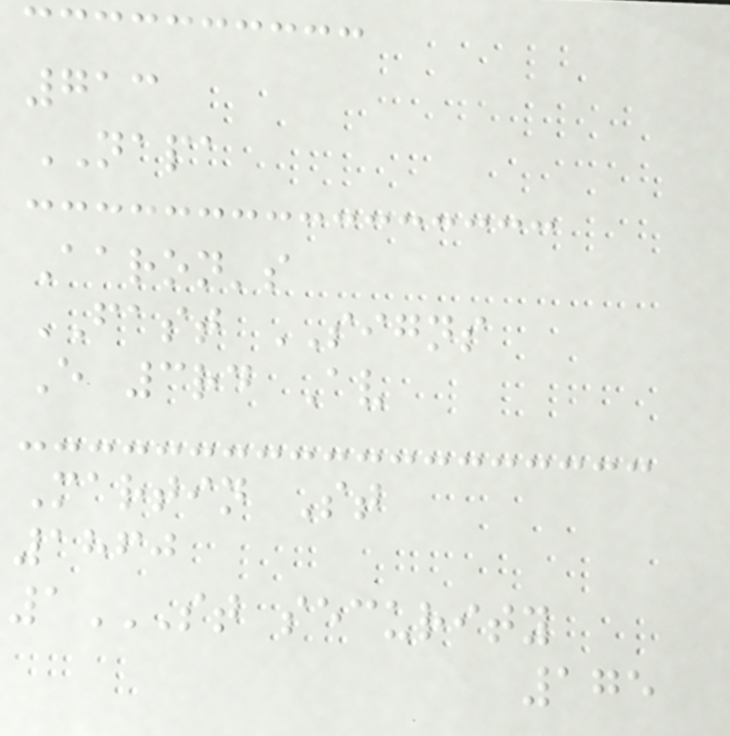713
NAPA
Aaron's
FAST SIGNS
E 3rd Av
Martin St
1860
1ST SECURITY
175
